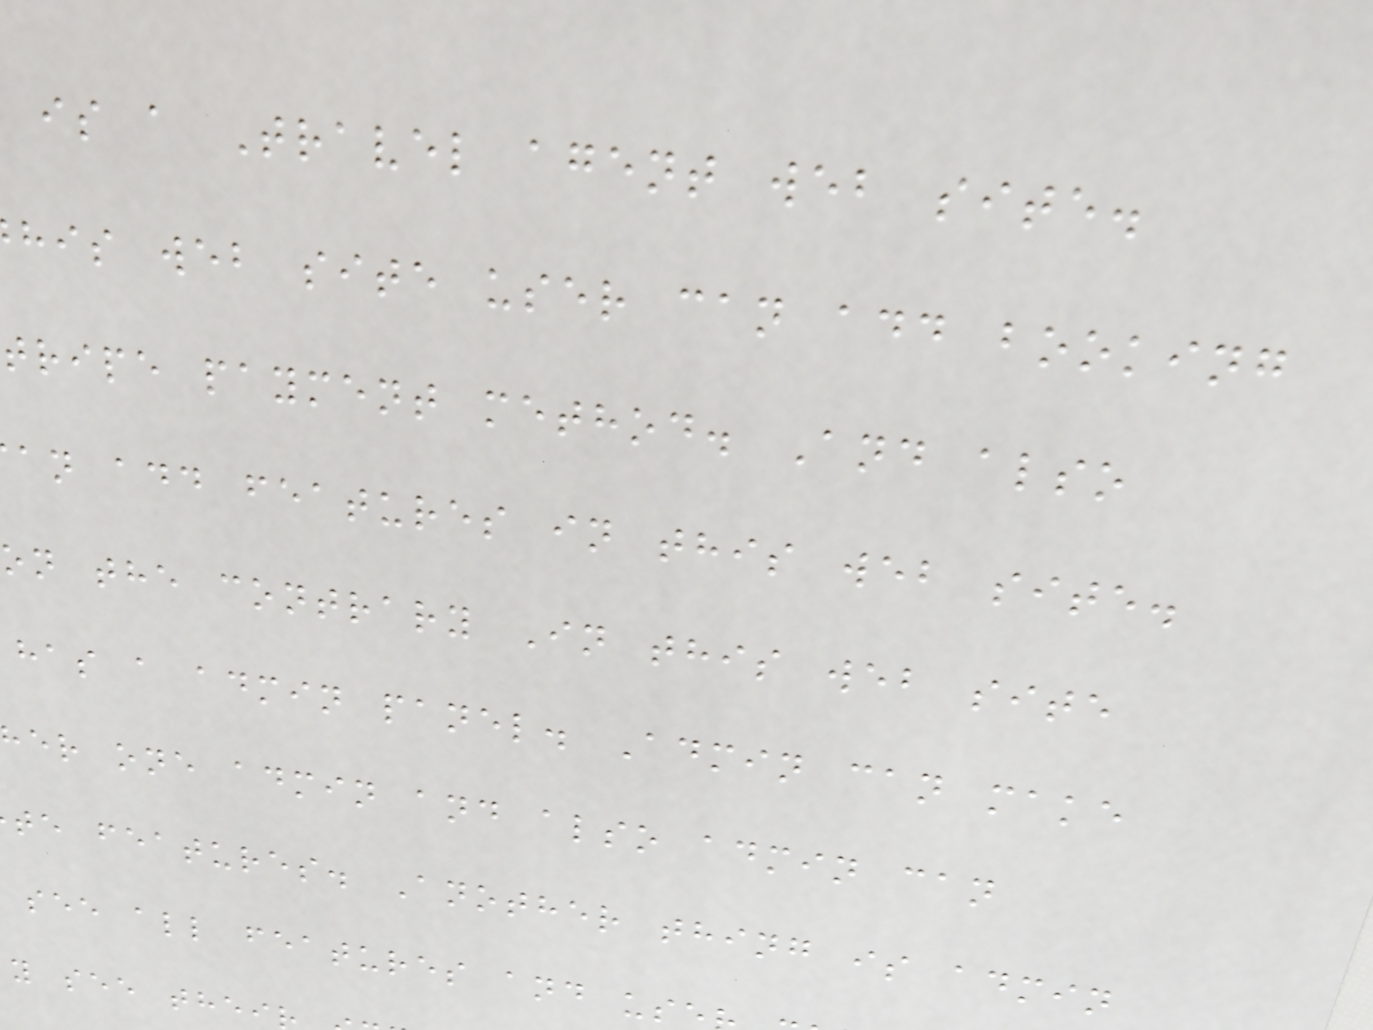is a Travel agent web site.
his web site user can add booking
tripe payment method. And also
an add features in this web site.
on the contrary In this web site
has a admin panel. Admin can make
er one admin and also admin can
te features. Another thing is admin
see all features and us
y see thei
